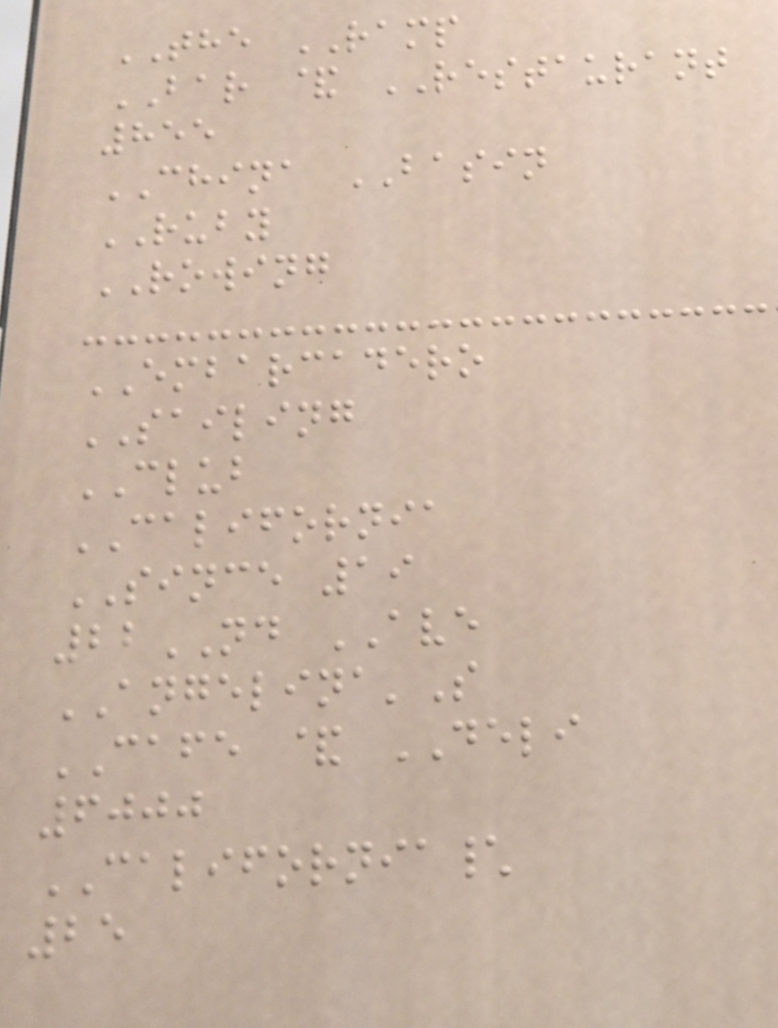THE RAMP
BAR & RESTAURANT
855
CHINA BASIN
RUBY
ROWING
EMBARCADERO
SAILING
CLUB
CALIFORNIA
SINCE 19
22ND AVE
ANGELINA'S
CAFE & DELI
6000
CALIFORNIA\
25
